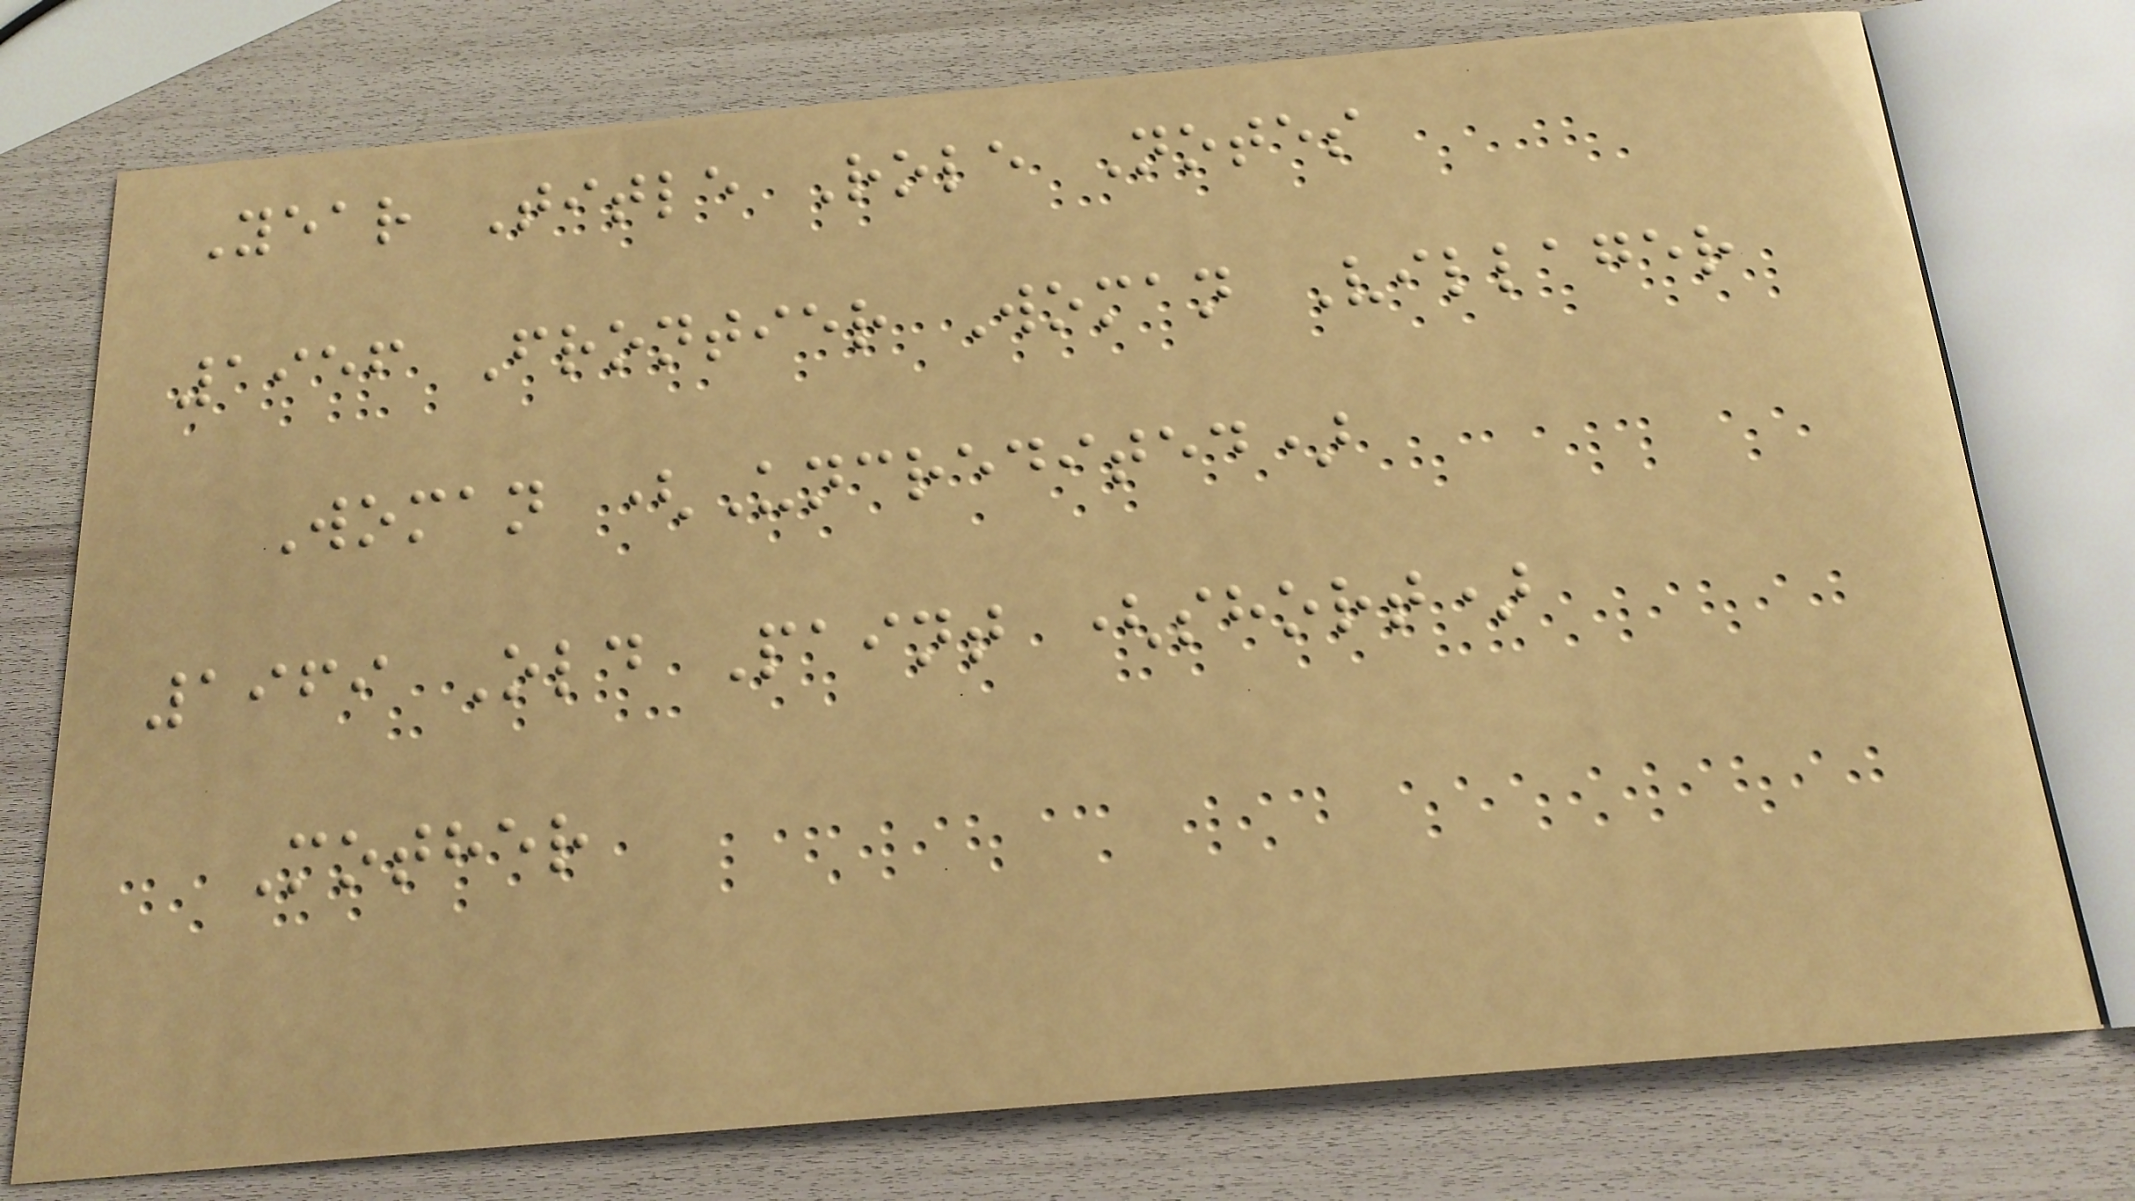Year Title Role Notes
1956 Frontier Woman Villager
Woman (Uncredited)
1969 Old Paint (short)
Mother
